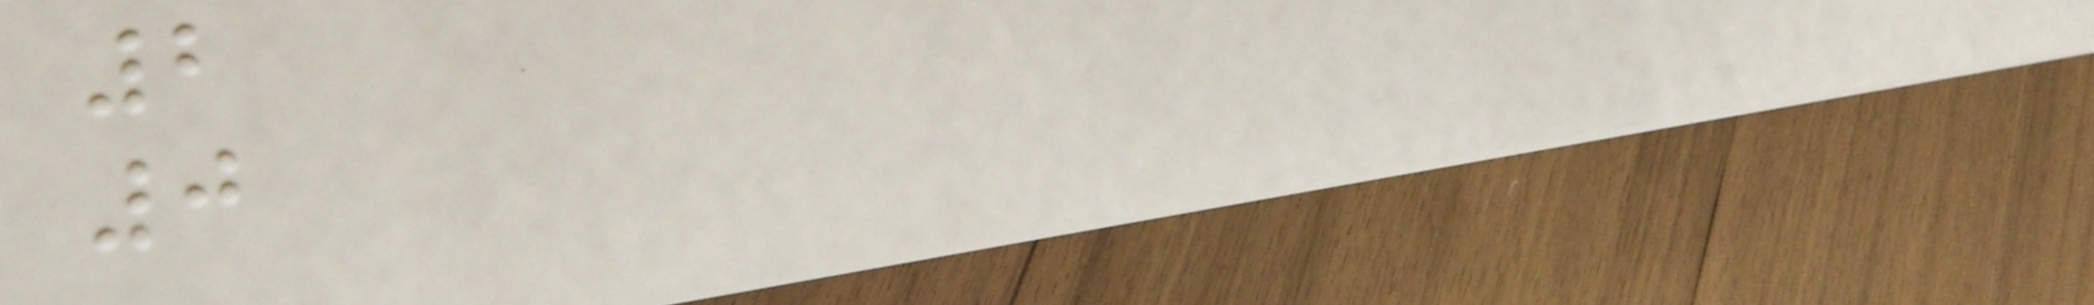2
0
